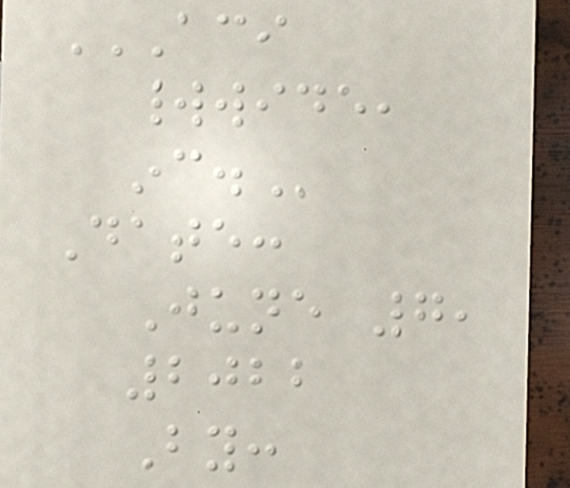ACI
WORLDWIDE,
INC.
Date:
June 7,
2022
By:
